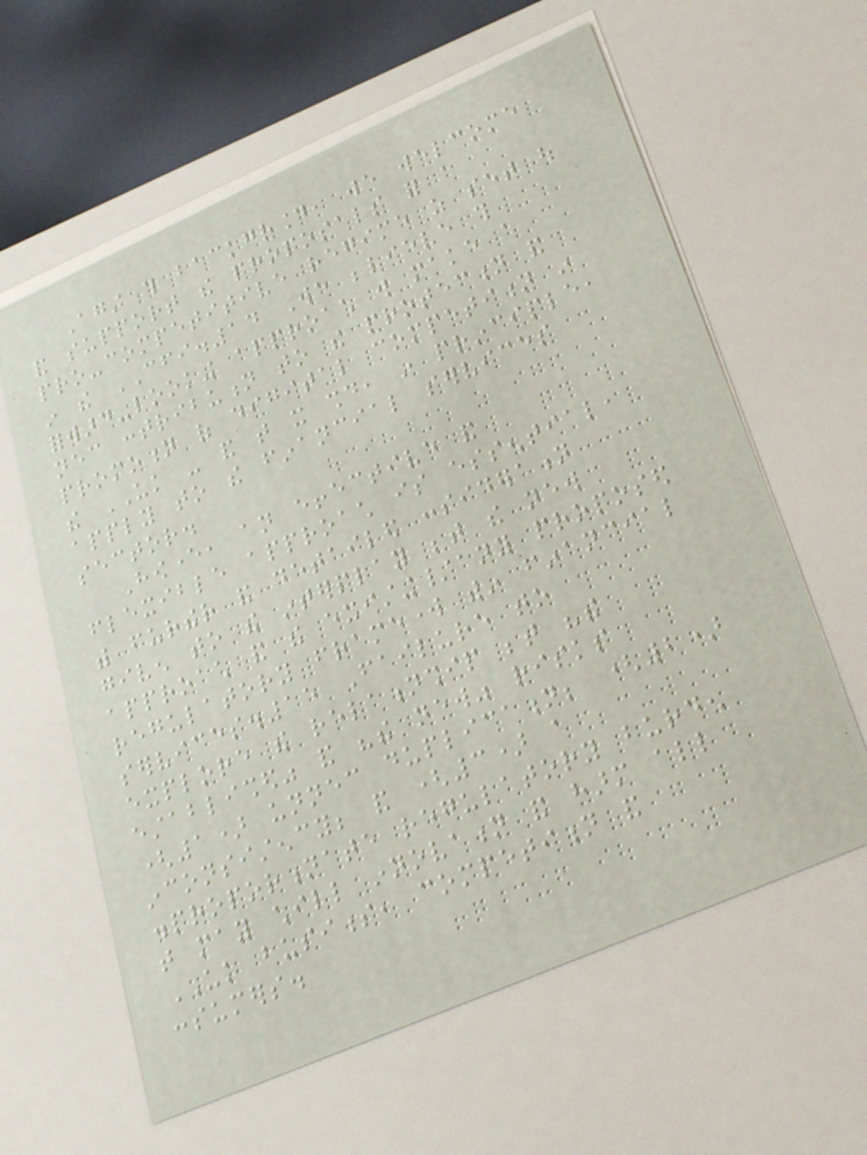Against this background, we welcome
and support the proposals for a
pro-competitive regime as set out
in the CFI.14 We believe this
forward-looking approach will make a
necessary contribution to the protection and
promotion of digital competition in
the UK - and that it should, in principle,
apply to the financial services
sector.
However, an effective and
flexible approach is essential,
with further and detailed consideration
given to the interplay between the new
approach and the existing/any proposed
regulatory framework within financial
services.15 Failure to
explore the relationship between "the
established" and "the new" risks
(1) unnecessary duplication; (2)
inconsistency; and (3) a
disproportionate regulatory burden
that may chill innovation and harm all
UK business, competition and
consumers.
